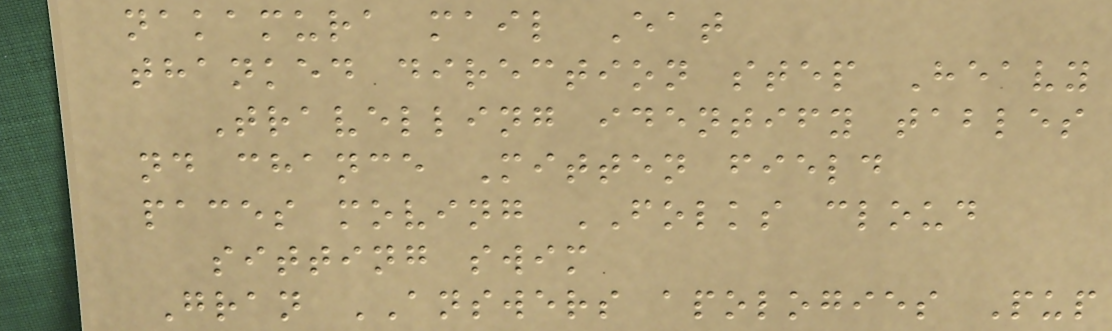nakamura mail Eat
thanked direction step Heavy
Travelling identify tables
nd chance Mitten field
paces moving FOLKS cloud
sitting swim
Gran ANSWERS apologies Pup
